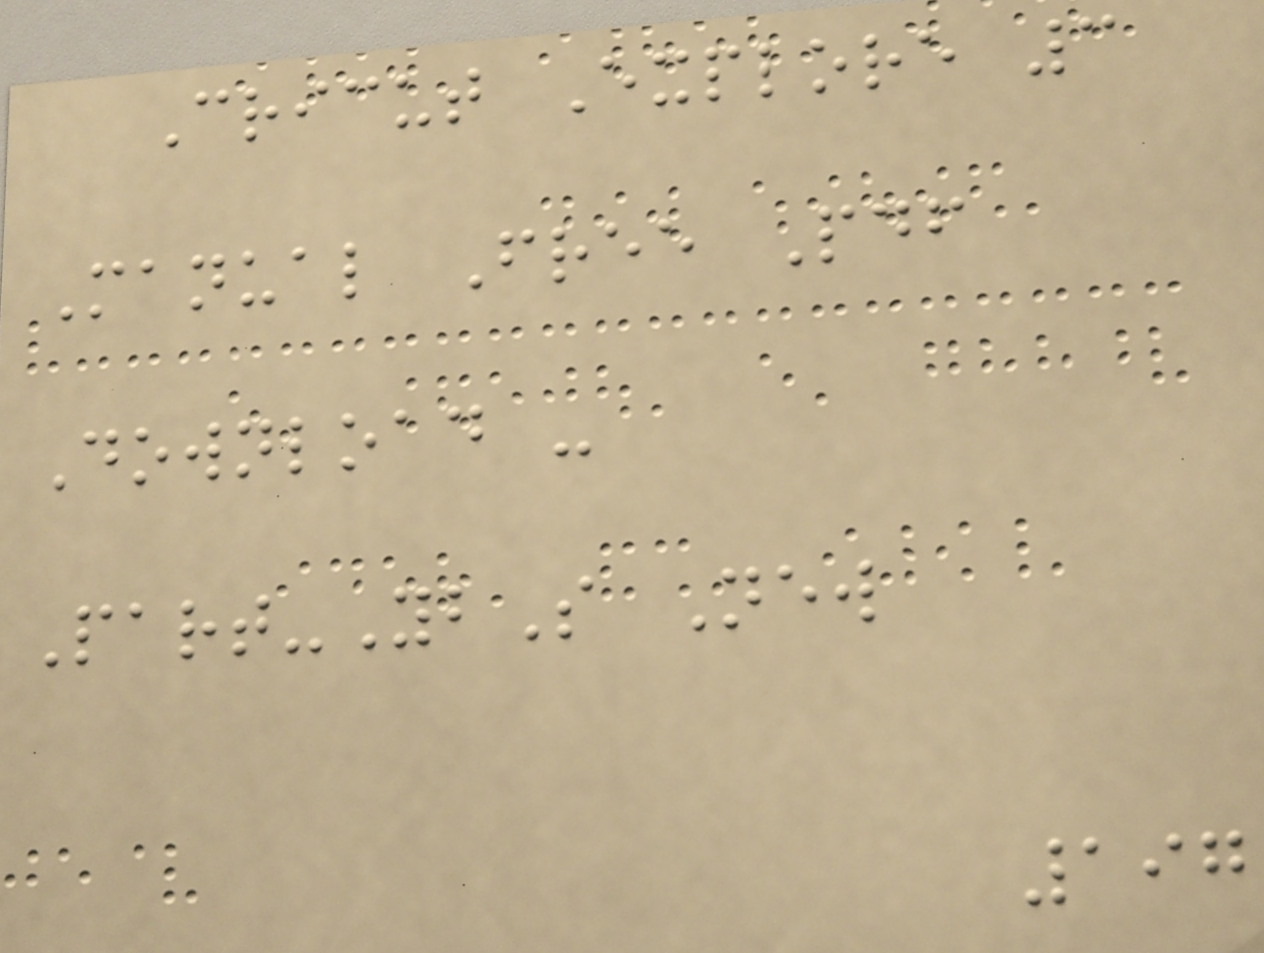Cricut Explore 3
Manual Free Pdf
Download -
Part-YbS New
197
